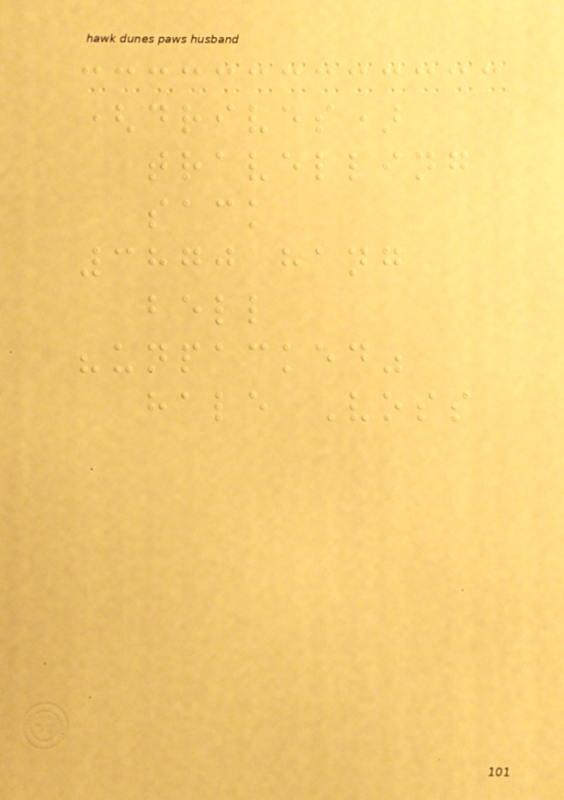(drives)
travelling
sack
3870 hang
bell
"unpacked"
hale Voss
